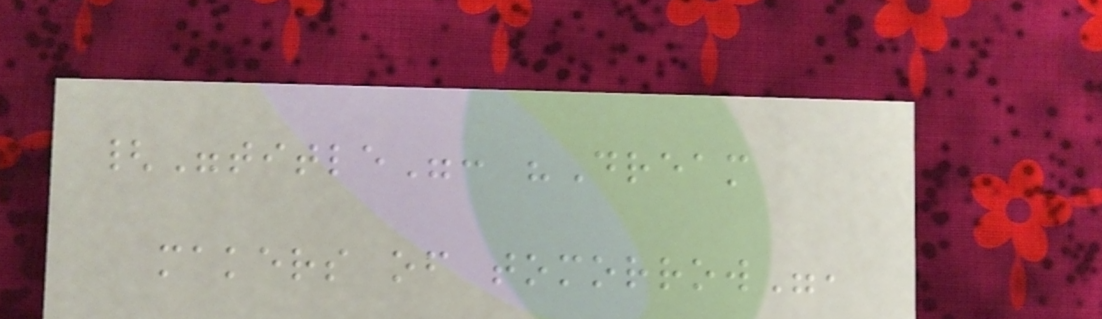{"title": "Dream
makers of tomorrow",
